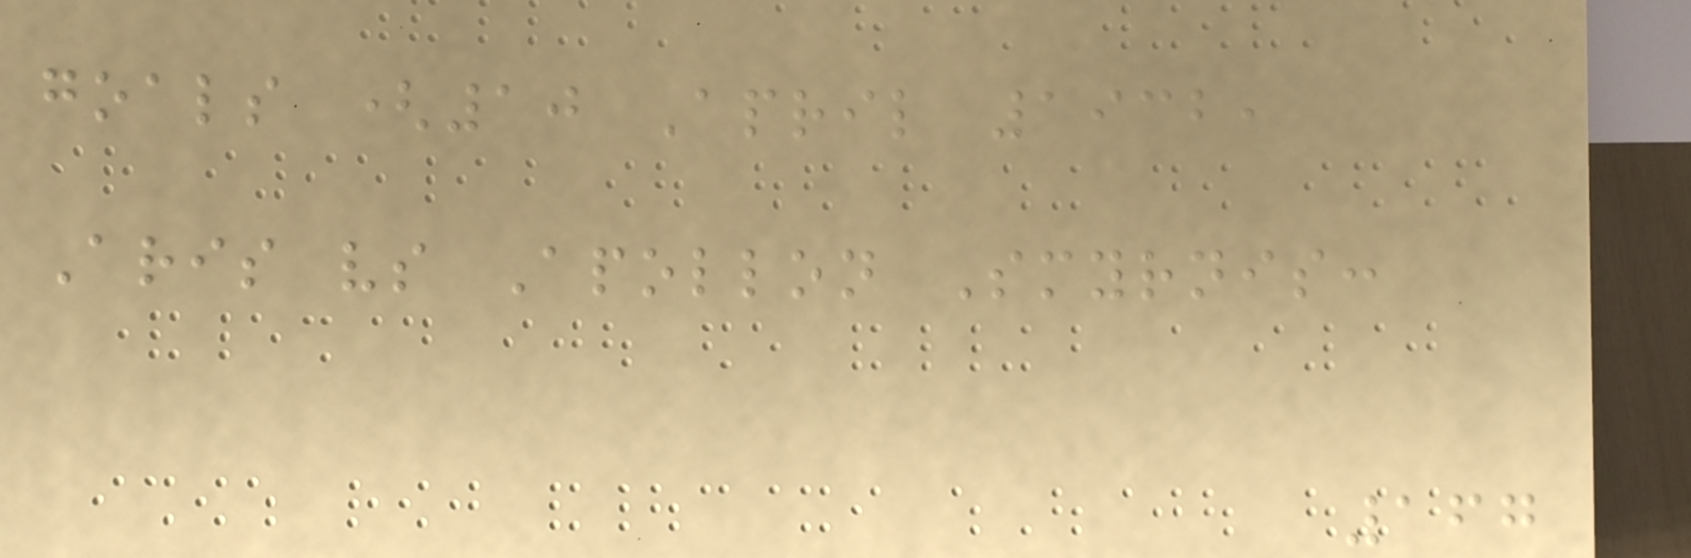goals (10 April 1932,
Aris vs Apollon Smyrnis:
167
